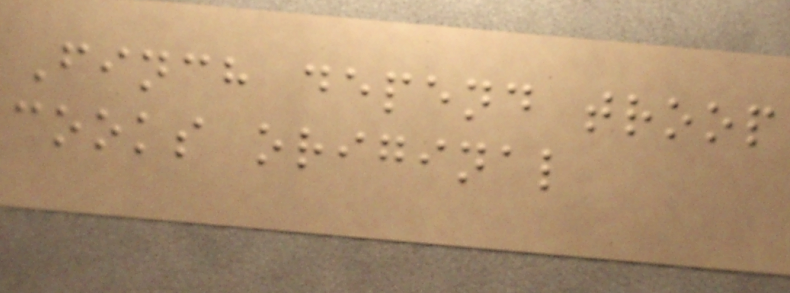Finch depend troop
cooks original
